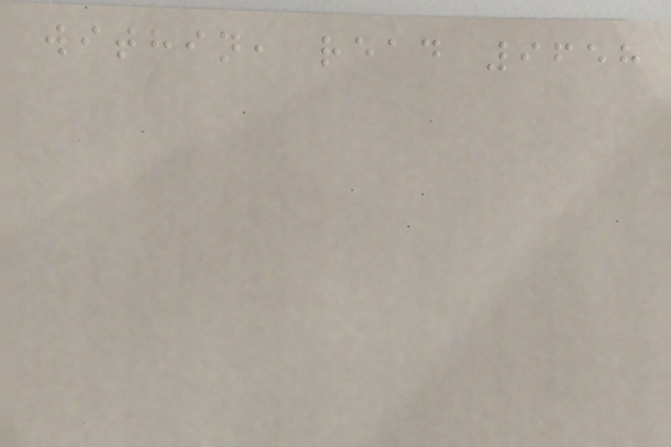within, read 9658
